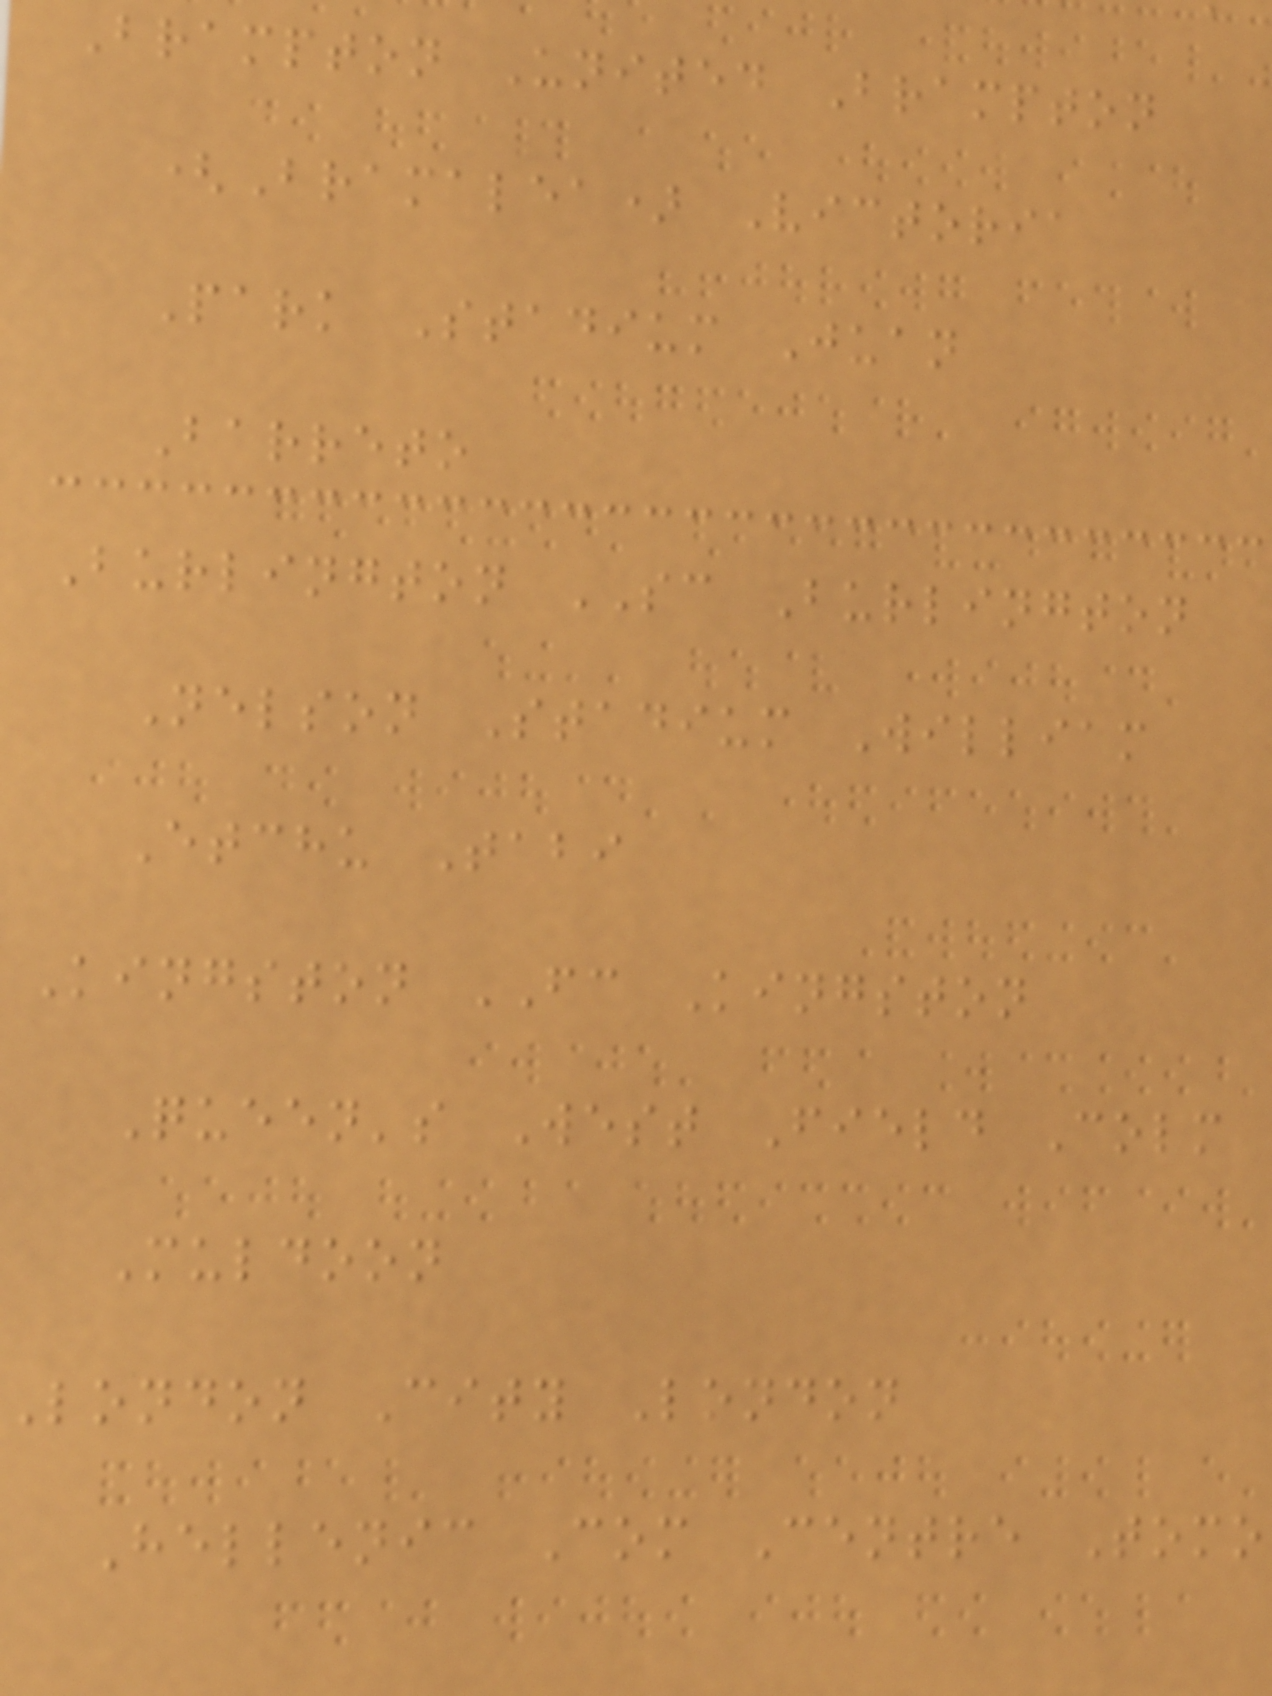Brampton United Brampton
(Bramalea) Victoria
Park Stadium Juan
Barreto
Burlington SC Burlington
Nelson Stadium William
Etchu Tabi
Kingston FC Kingston
Queen's West Field Colm
Muldoon
London City London
Hellenic Com Centre Tomo
